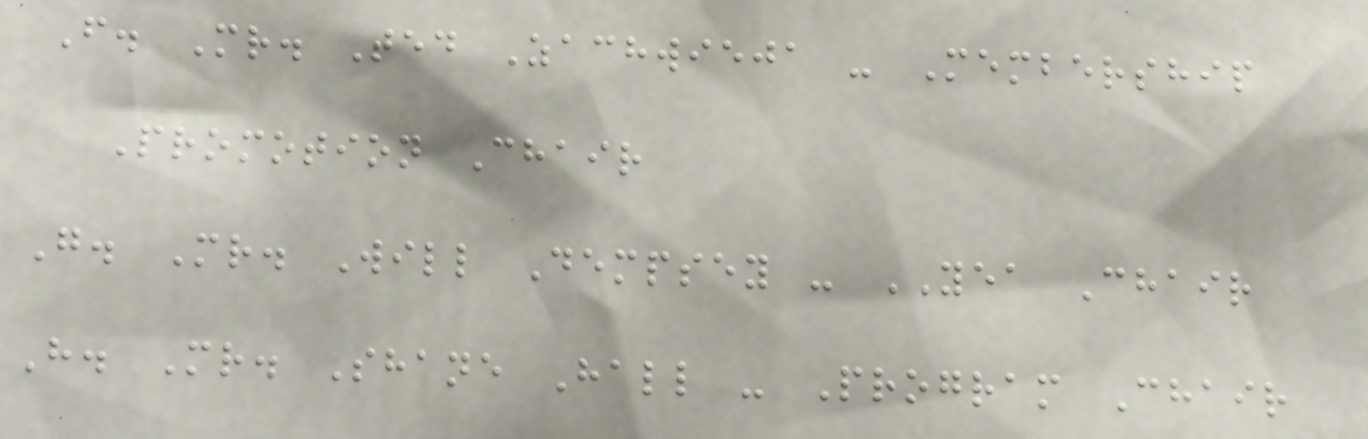F. Mr. Ted Zachwieja - Membership
Promotion Chair
G. Mr. Will Dempsey - YEA Chair
H. Mr. Shane Hall - Program Chair
